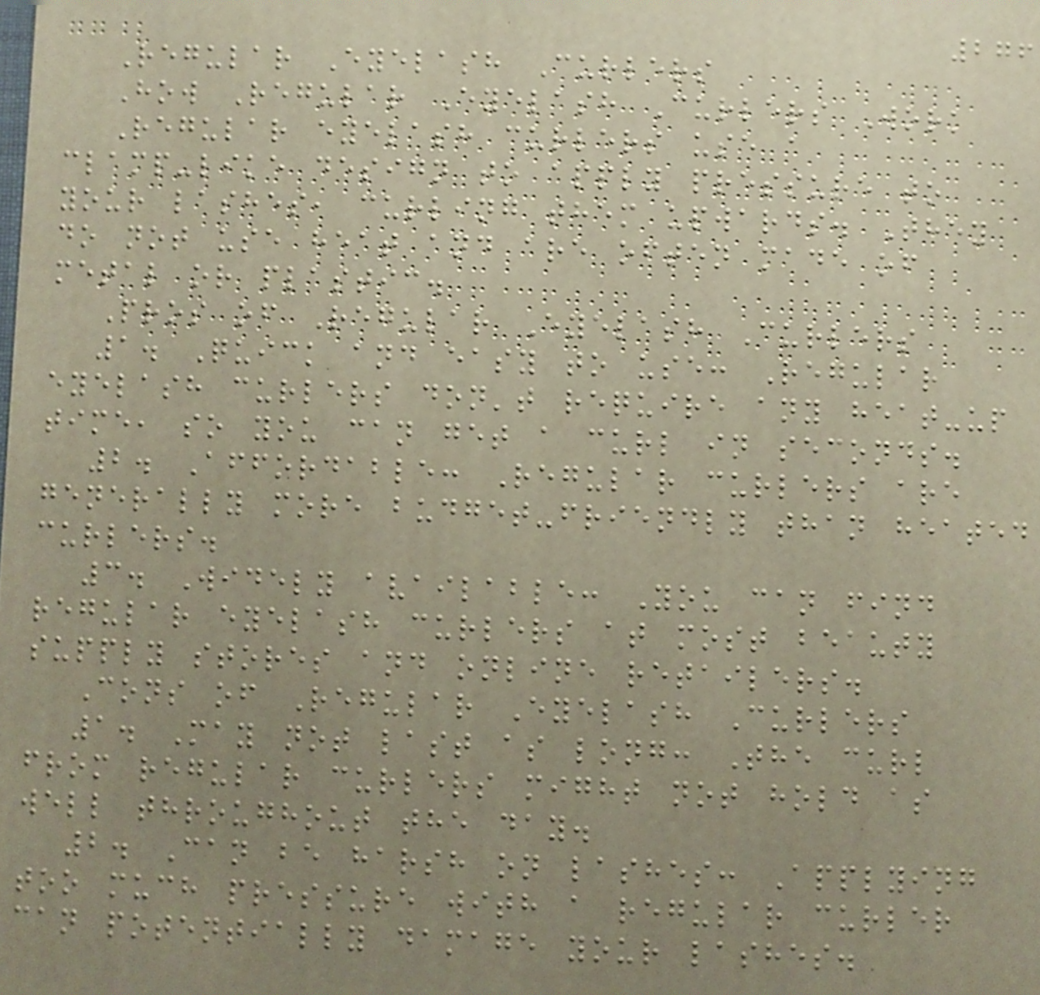276
Regular Eyelash Curlers
How Regular Eyelash Curlers Work
Regular eyelash curlers use a
clamp-like design to apply pressure to
your lashes, curling them upwards. They
do not use heat and are often made of
metal or plastic.
Pros of Regular Eyelash Curlers
1. Quick and easy to use: Regular
eyelash curlers don't require any heat-up
time, so you can get a curl in seconds.
2. Affordable: Regular curlers are
generally more budget-friendly than heated
curlers.
3. Widely available: You can find
regular eyelash curlers at most beauty
supply stores and online retailers.
Cons of Regular Eyelash Curlers
1. May not last as long: The curl
from regular curlers might not hold as
well throughout the day.
2. Can be harsh on lashes: Applying
too much pressure with a regular curler
can potentially damage your lashes.
